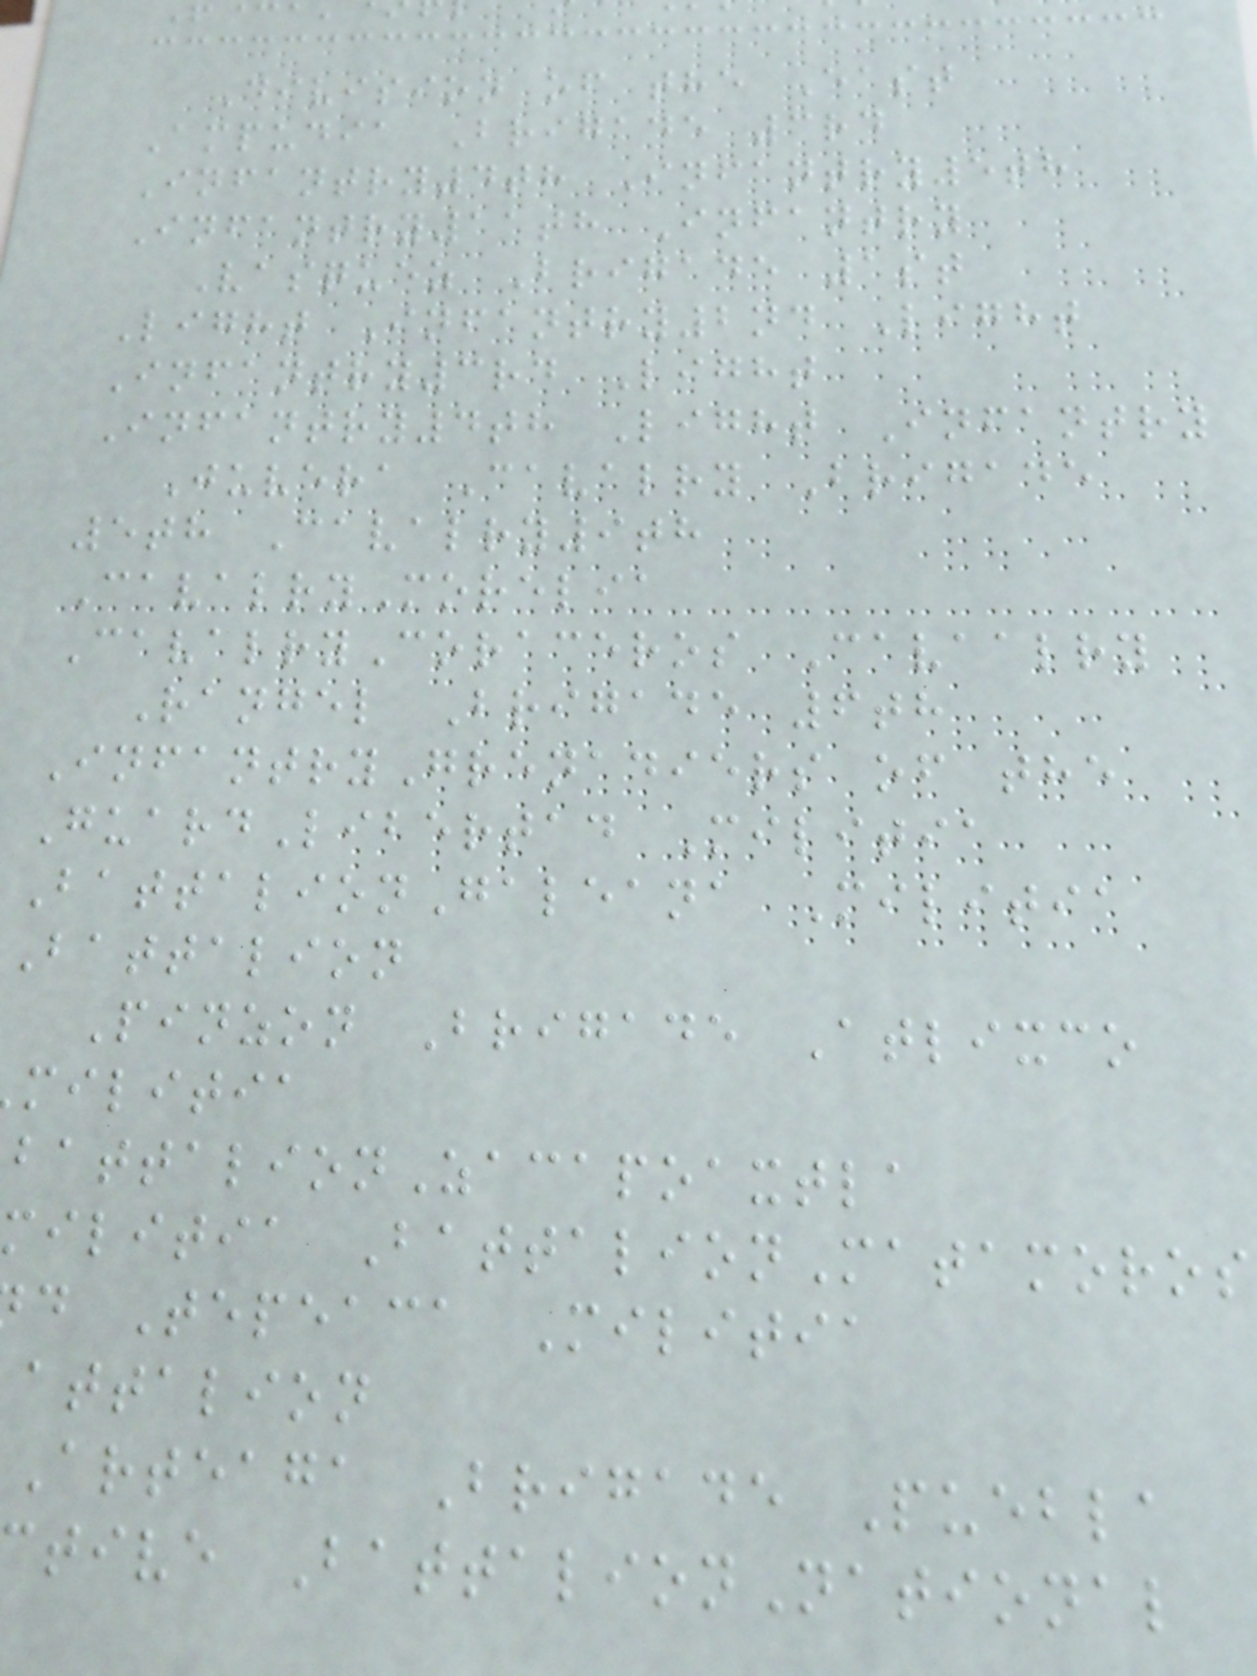Division of the East
Ampudia Brigade 3rd
Infantry4th Infantry5th
Infantry11th Infantry
Vasquez Brigade 1st
Light Infantry2nd Light
Infantry3rd Light
Infantry4th Light Infantry
Juvera Cavalry Brigade
5th Cavalry9th
CavalryMorelia
CavalryCoraceros Cavaalry
Rangel Brigade 6th
InfantryGrenadiers of the
GuardLibertad Militia
BattalionGaleana Militia
Battalion
Pinzon Brigade Atlixco
militia
attalionZacapoaxtla
militia BattalionMatamoros
d Tepeaca Militia
attalion
Arteaga Brigade Puebla
tive BattalionNational
